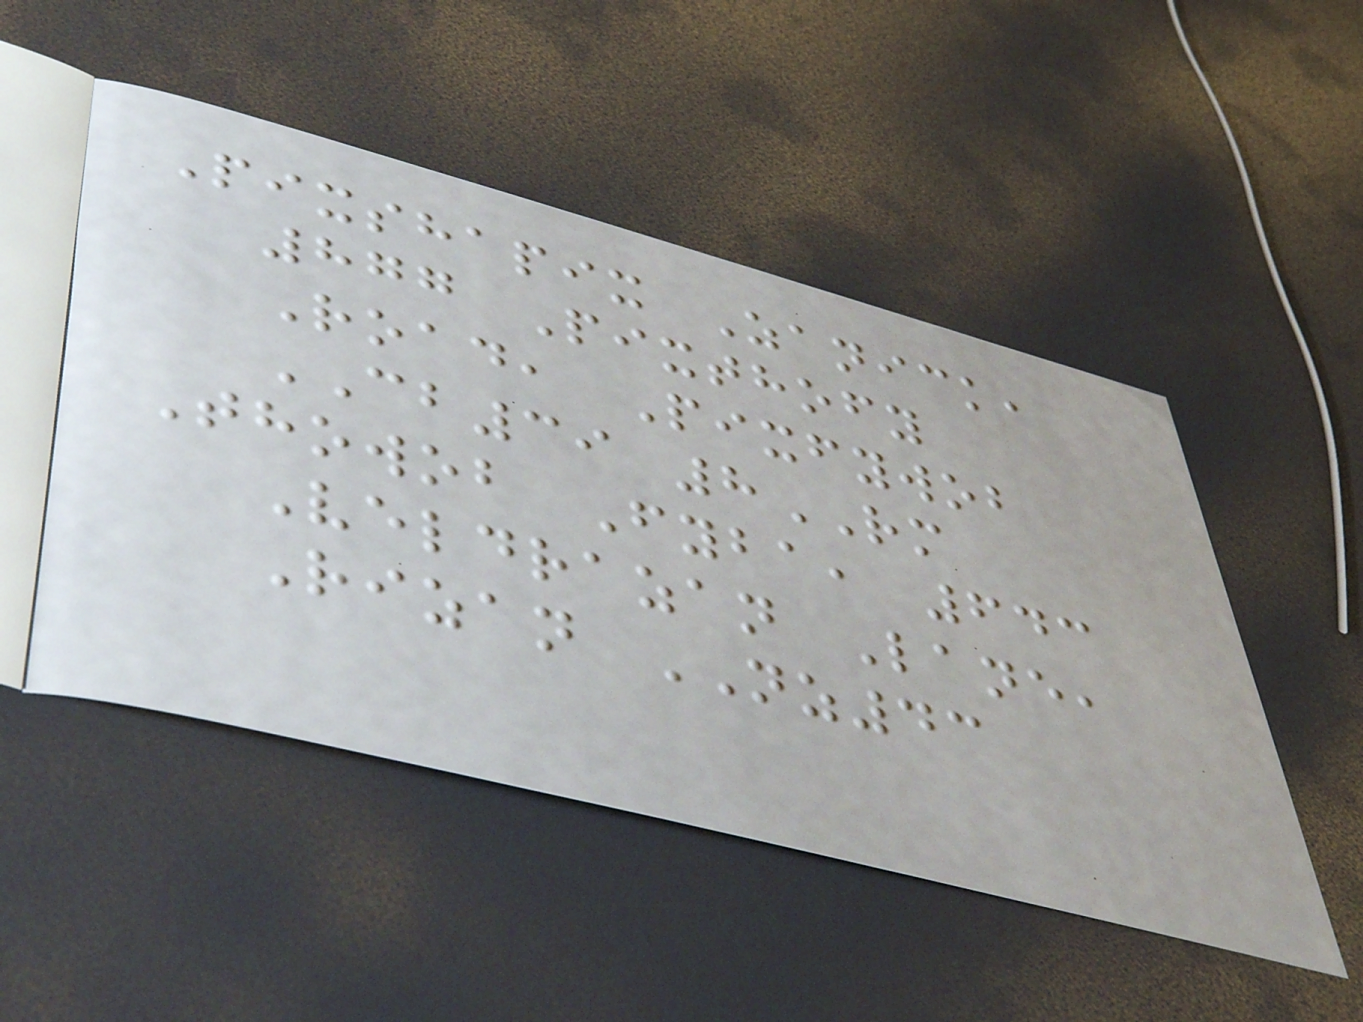Pixshapix Zanick,
877 Pixthofy
Road, Pixfywob
CB39 8RM
Thowob Fyba, 643
Veldrazan Lane,
Rizan NZ43
